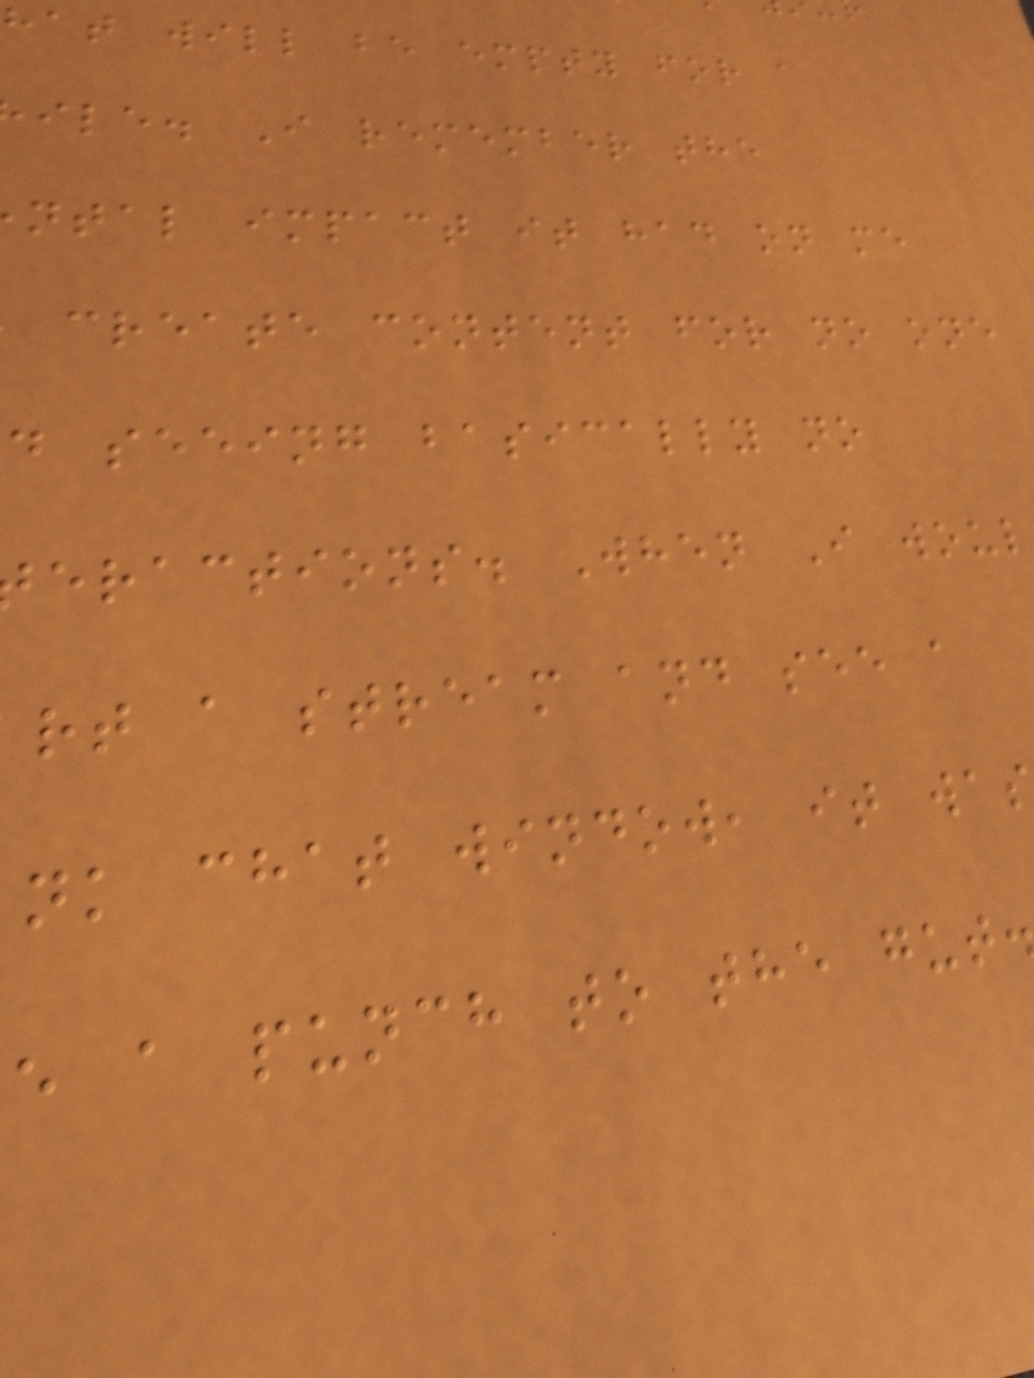hat will be empty for a
ile. I remember the
ntal impact it had on me
create content for no one
d seeing basically no
eractions. When I woul
rt a stream and see a
nk chat window, it wa
e a punch to the gut
